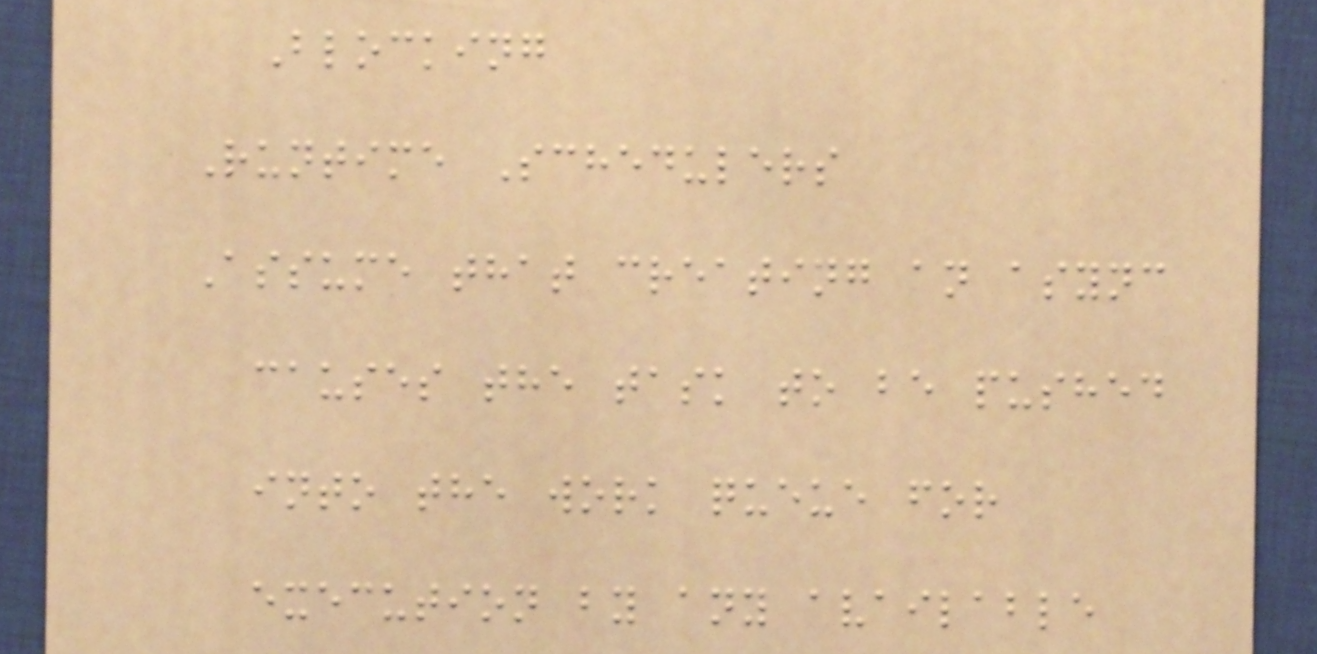Blocking
Runtime Schedulers
Assume that creating an async
causes the task to be pushed
into the work queue for
execution by any available
